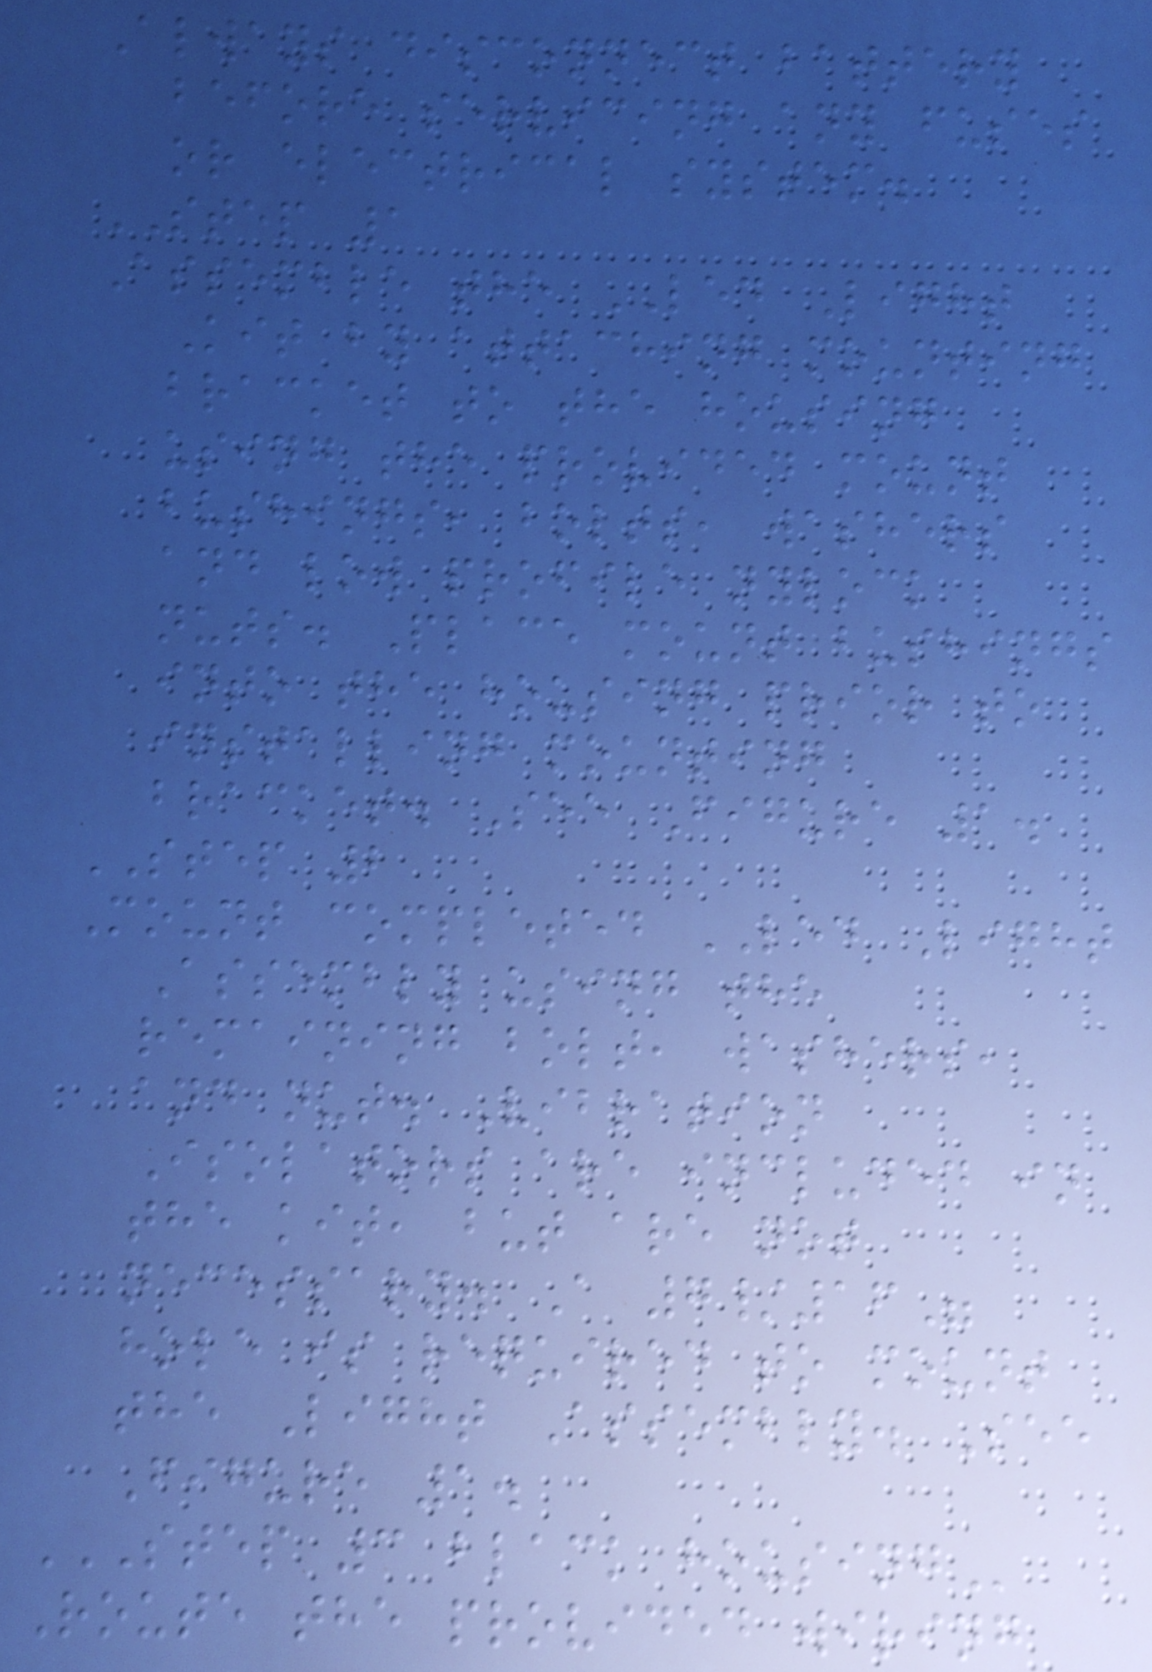Always disconnect battery
before servicing any fuses
or electrical system.
STEP 1
Assemble the LED Light
Kit by attaching mounting
bracket to the housing
using the provided mount
bushings, bolts, washers
and low profile nylock
nuts. Place mount bushings
into the housing prior to
installing mounting
bracket. See Figure 1.
STEP 2
Mount completed LED Light
Assembly using the
remaining bolt, washers,
and nut. Vibration
Isolators are included in
the kit, but are not
necessary. A 7/16"
hole is required to mount
the Light Assembly. See
Figure 1.
STEP 3 BLACK HOUSING
Route the provided wiring
